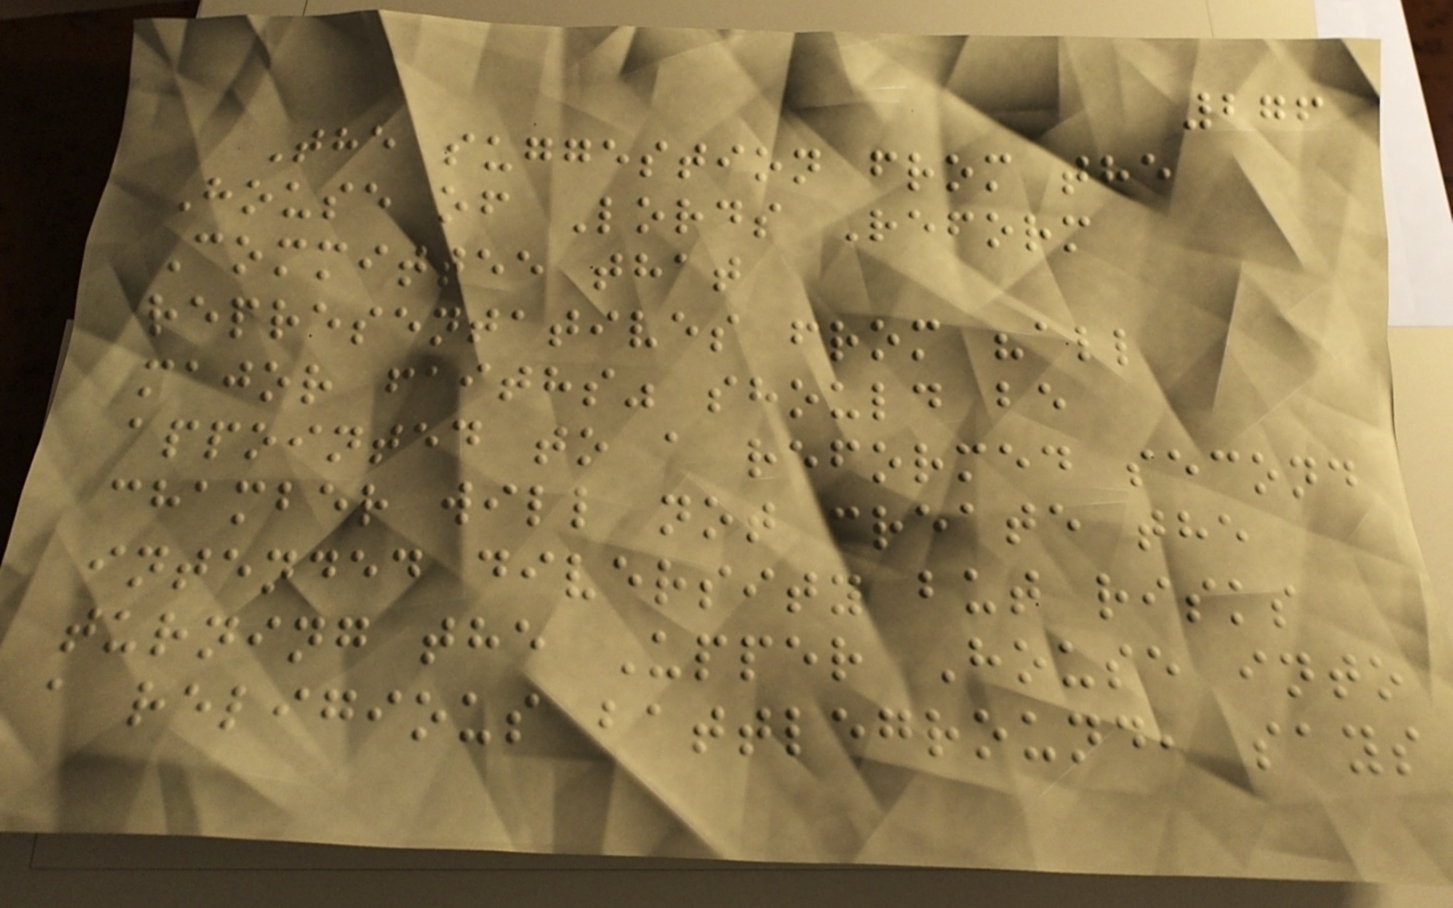276
The suggestion from the
House of Lords Reform
Committee that
representatives from "all
major faiths" should be
appointed to a reformed second
chamber will not create the
intended diversity but risks
turning the Upper House into
a religious battleground, says
